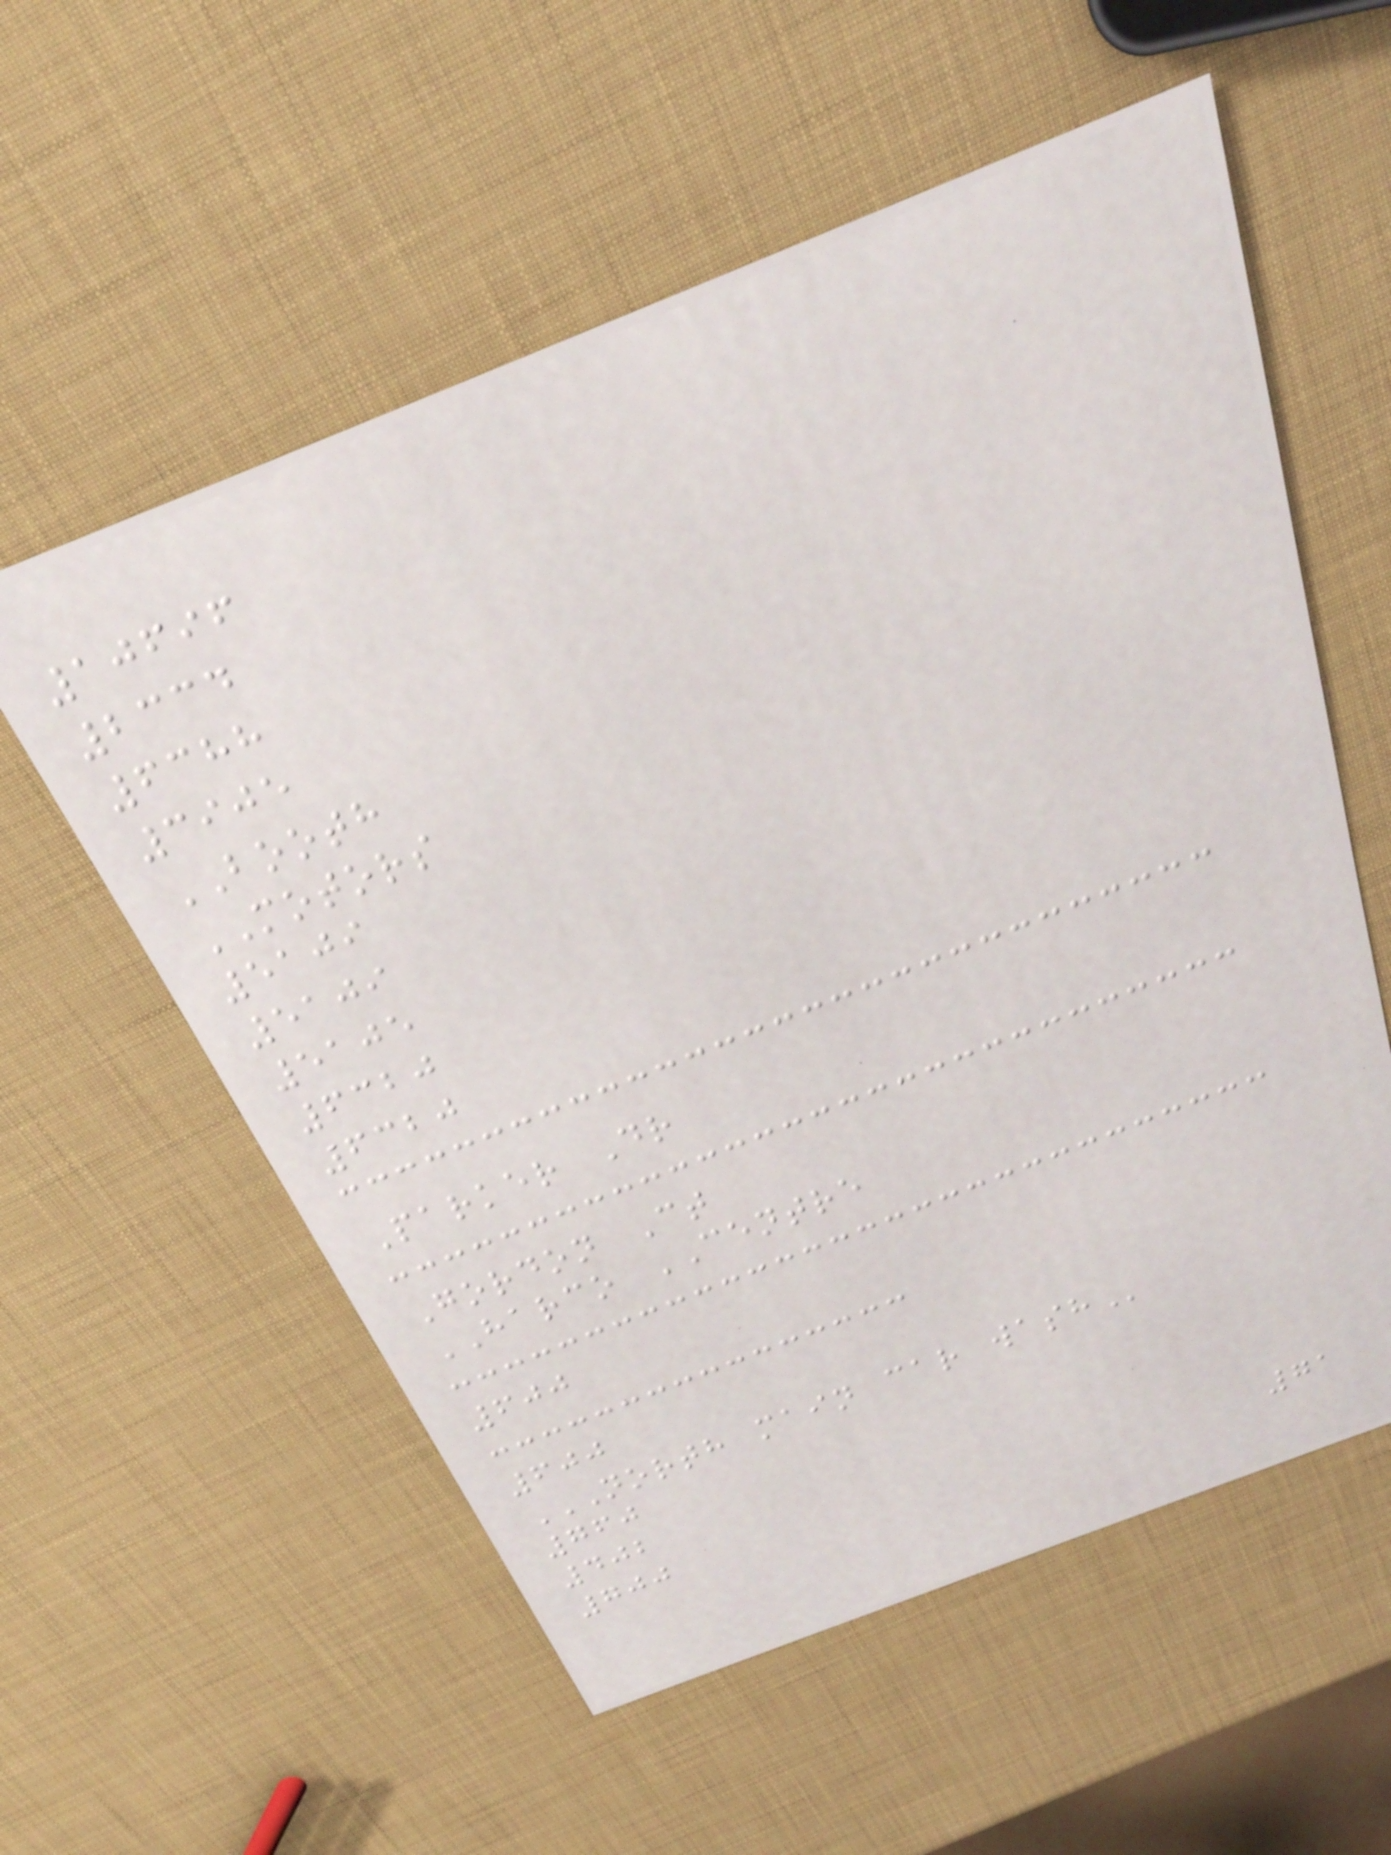10696
2334
6388
3905
BOOTH
MOTORS
5109
5109
5105
6320
6320
Parker Dr
Gordon Ct
HARCO CENTRE
600
600
NORTH MAIN CAR WASH
760
402
700
71
